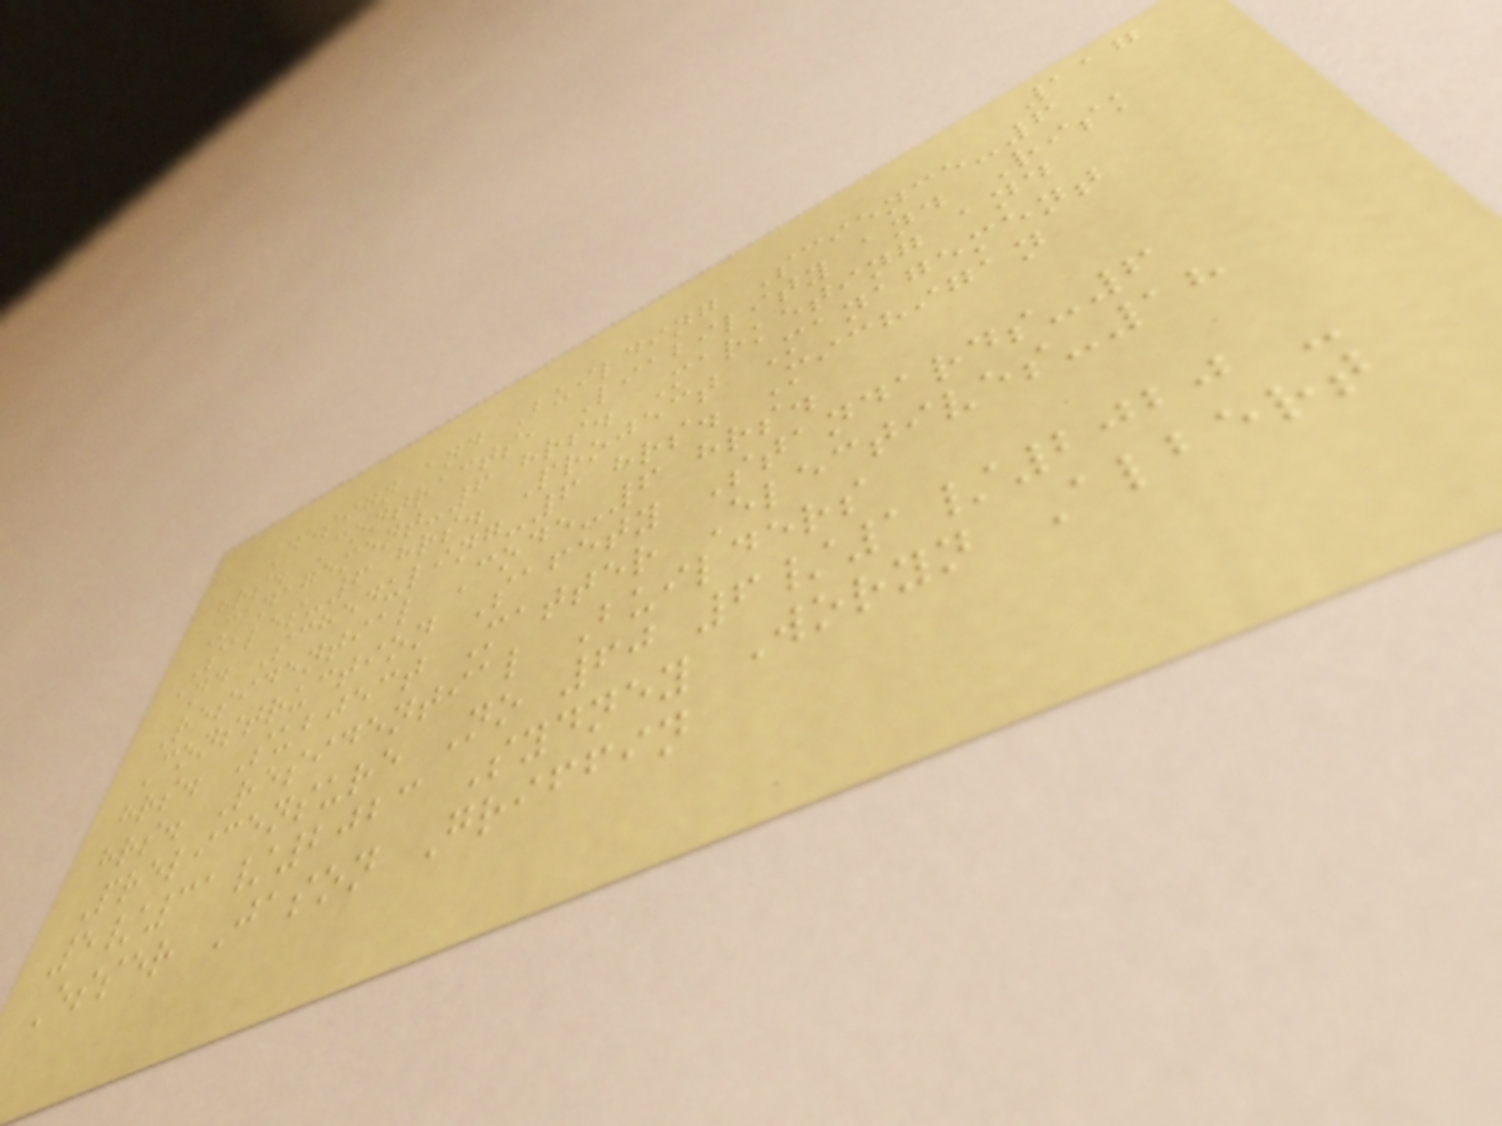117
Design and Building Science-6
hrs. Contracts, Liability and Risk
Management-6 hrs. Marketing and
Sales-6 hrs. Project Management
and Scheduling-6 hrs. Michigan
Residential Code-6 hrs.
Construction Safety Standards-6
hrs. Subject Matter Electives-18
hrs. Residential Builders
Prelicensure No 60 6/1/2020 -
5/31/2023 Sydney Woryn Albert
Esser Jason Griffin
